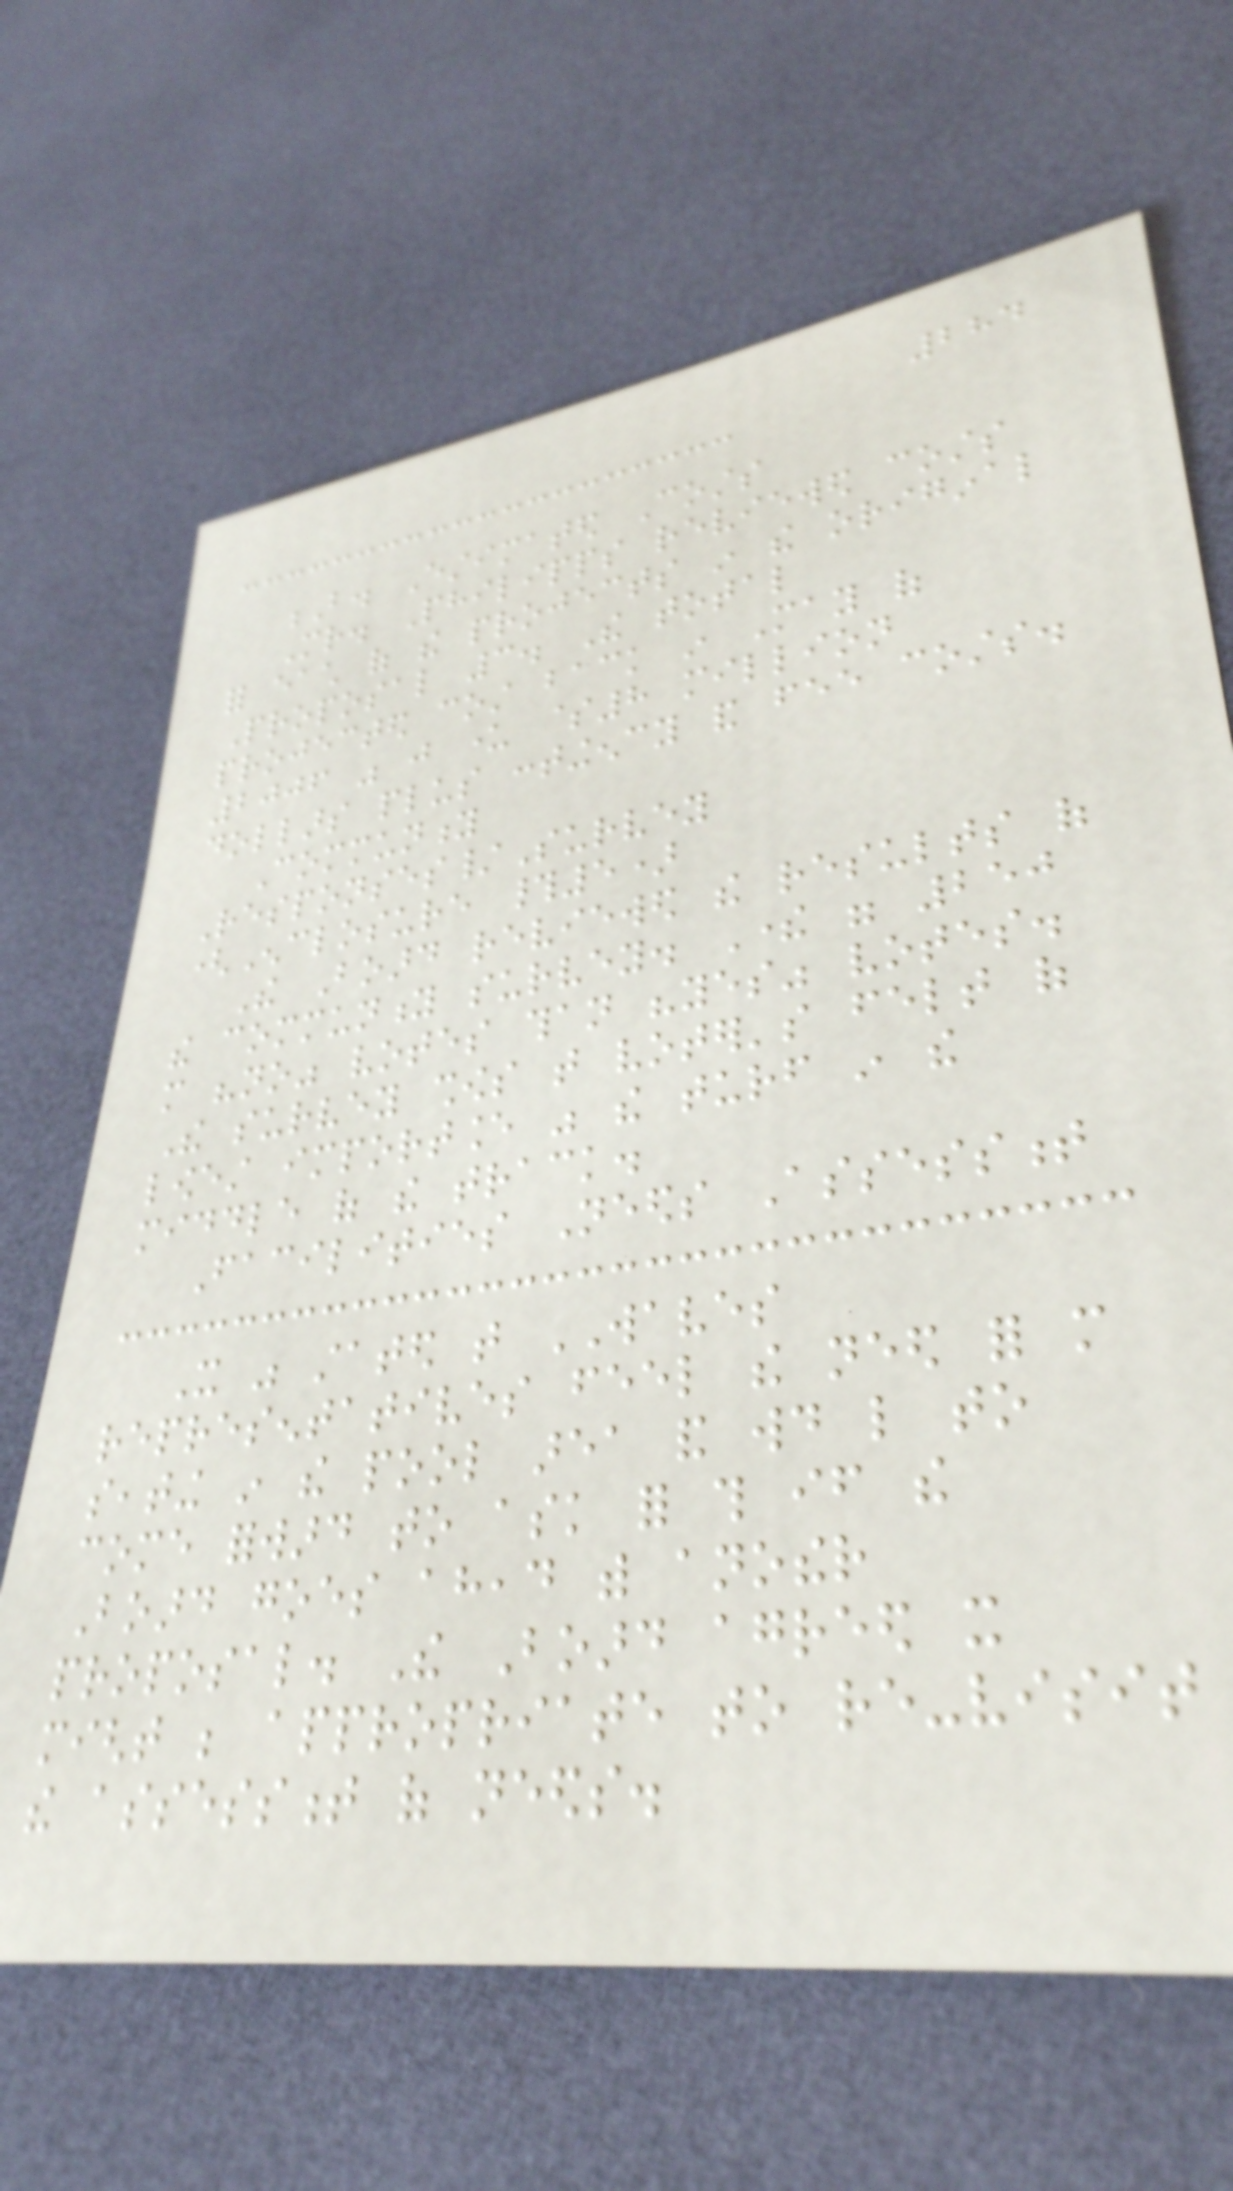284
B. Estimated Costs
Mr. Philipps reviewed costs
for each of the projects in the original
Proposal 3. The total
projected cost back in May of
2006 was just under $8 million
dollars plus contingency and fee costs.
Community
Responses/Survey
(Enclosure #5)
The Board reviewed the results of
the community survey. There were 250
more "no" votes than "yes" votes.
The survey shows that voter's felt of
lowest importance was the turf in the
middle of the track.
Facilities Needs Assessment
It was stated that WAVES
representatives feel the need for more
seating in the pool area and would like to
come forward to ask for this if the
Board goes ahead with another
proposal. The Board agreed it
might be appropriate to re-visit
the assessment of needs.
